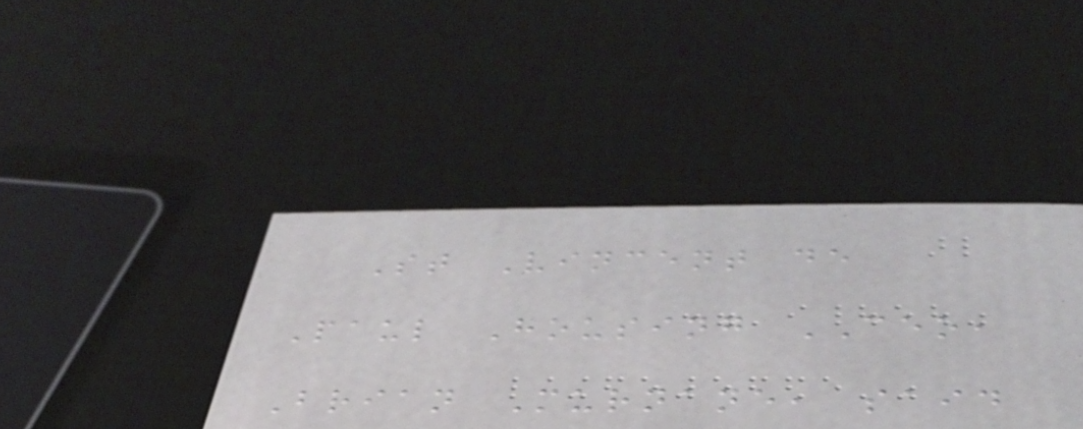St Vincent de
Paul Housing CEO,
Brian Murnane, said
